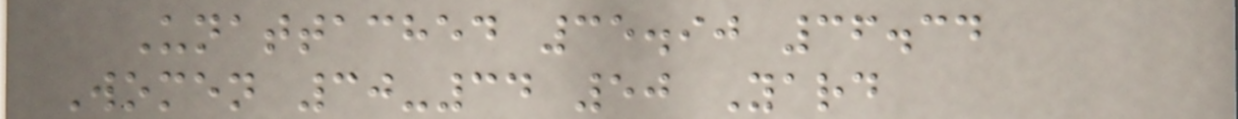Unattached 35.90 36.34
Women 30-34 50 Yard
